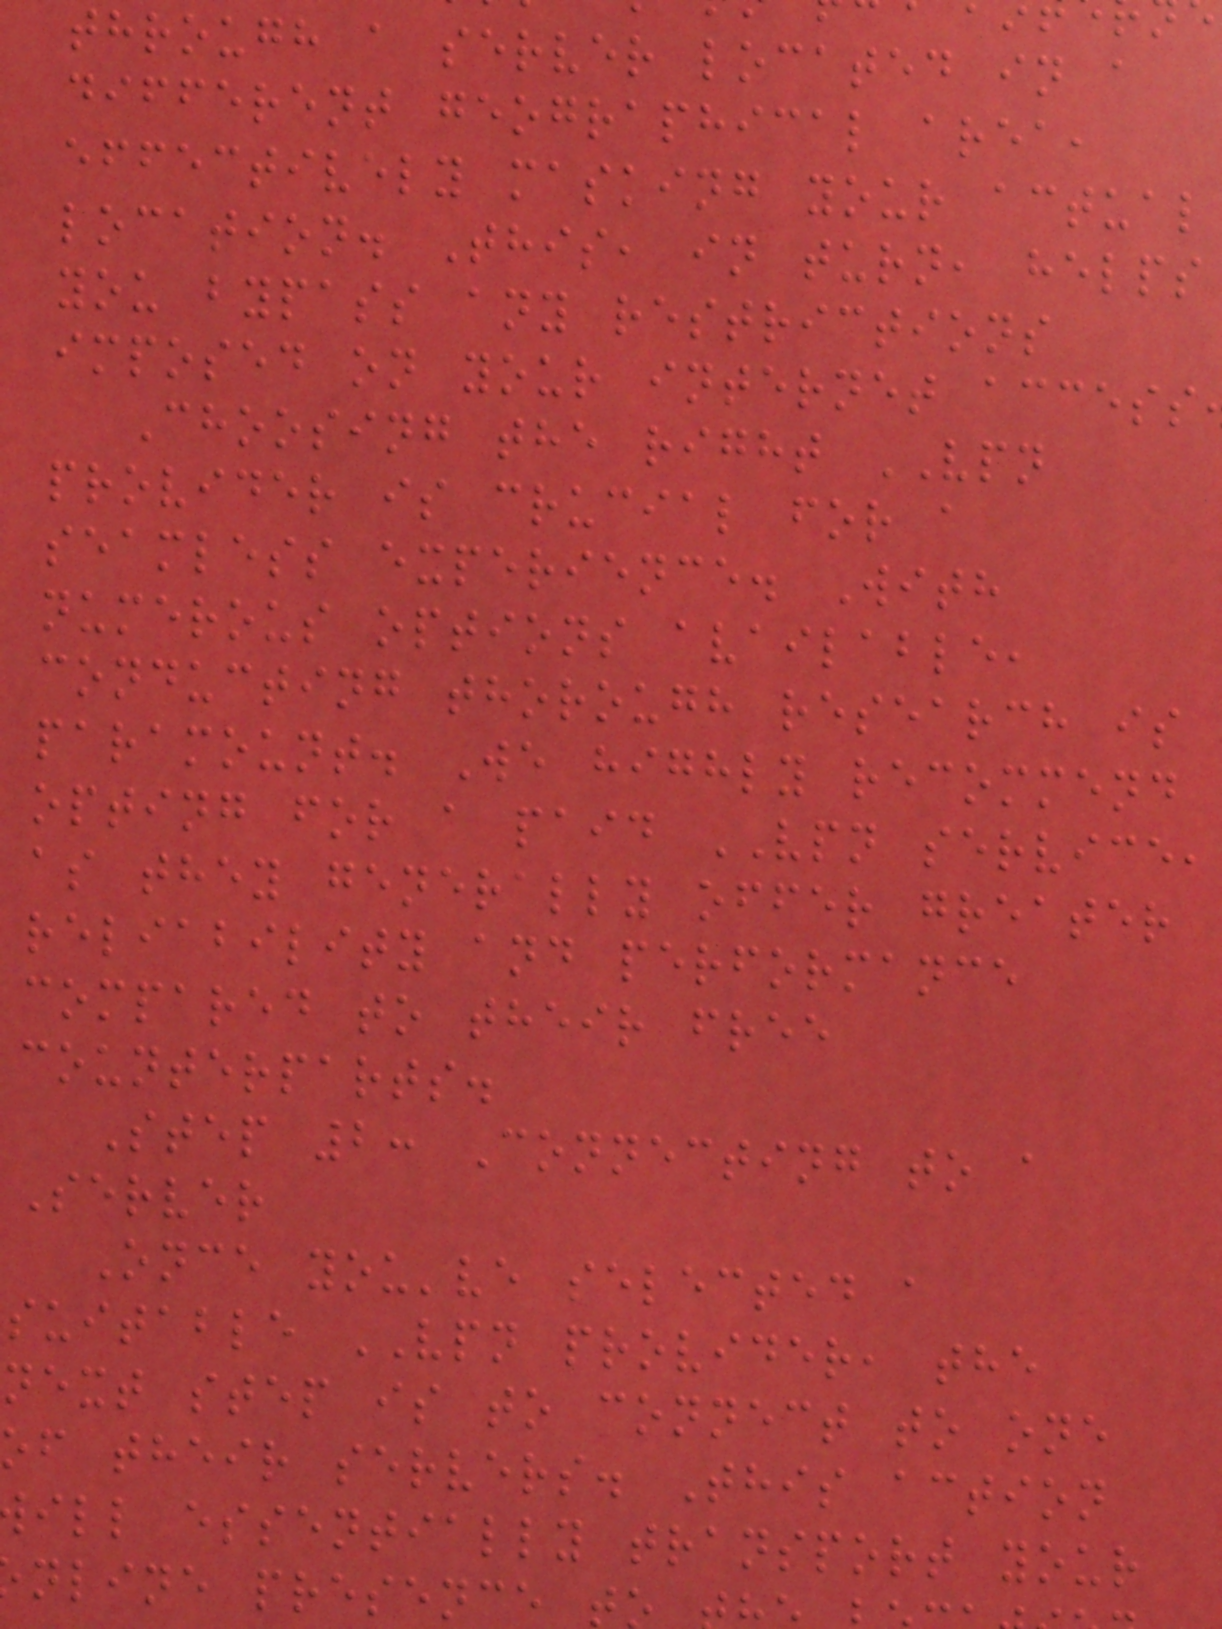through a server located in a
different geographical area,
effectively masking your actual
location. This, in turn, helps
you bypass any restrictions
imposed on your internet access
Choosing the right VPN
provider is crucial for a
seamless experience. With
numerous options available,
conducting thorough research is
paramount. We highly recommend
opting for a paid VPN service,
as they generally offer greater
reliability and performance
compared to their free
counterparts.
Step 2: Connecting to a
Server
Once you've selected a
suitable VPN provider, the
next step is to connect to one
of their servers. This action
ill essentially transport your
nline presence t
